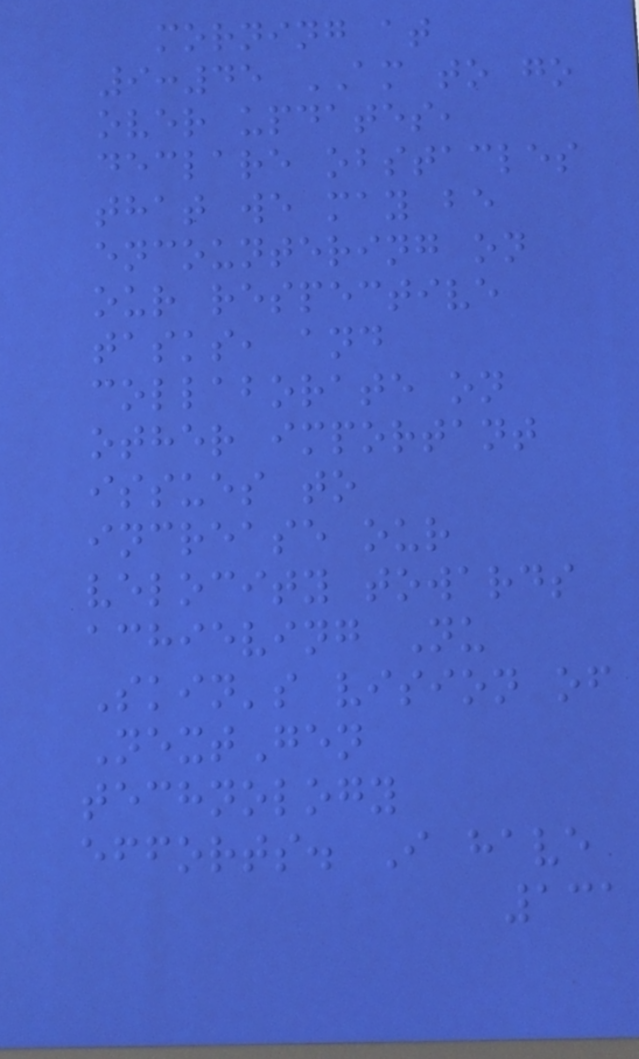morning at
9:45 AM to go
over updates,
declare obstacles
that we may be
encountering on
our respective
tasks, and
collaborate on
other important
issues to
increase our
velocity towards
achieving Nu
Skin's vision of
NextGen
technology
efforts. I have
131
